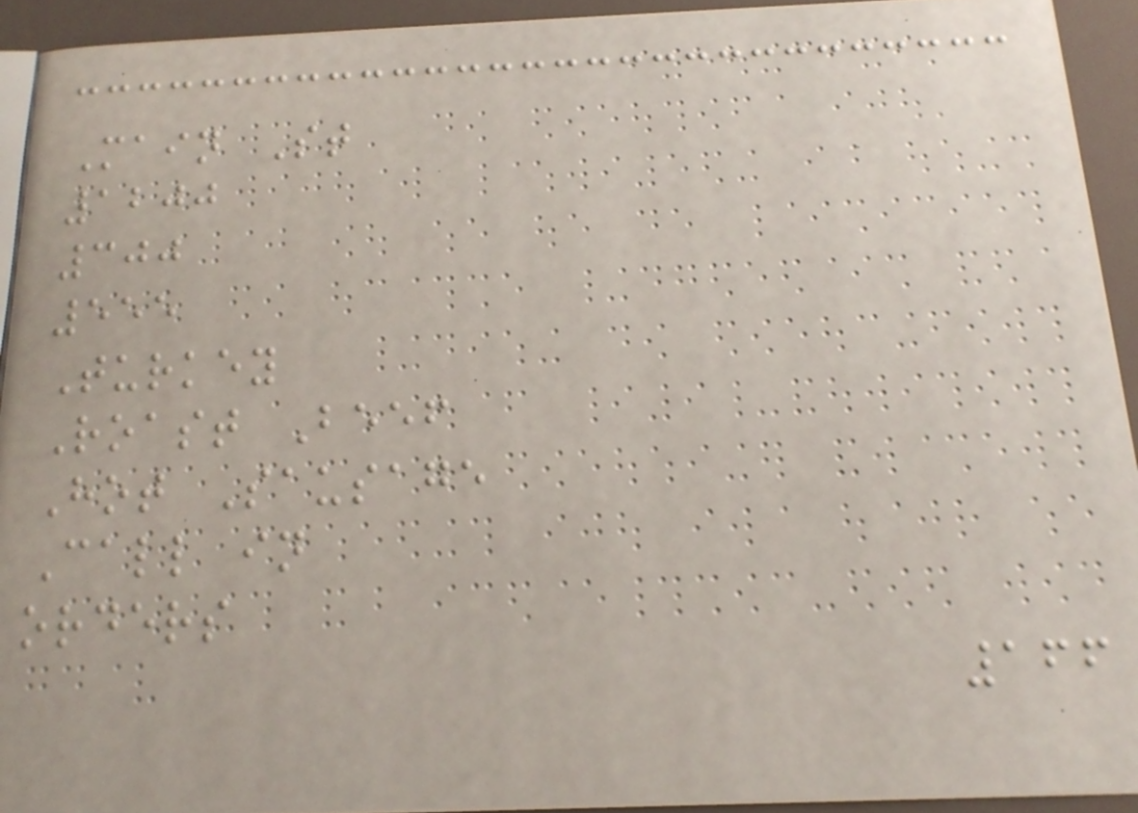Main St
1200
300
555
Turkey
Roast Beef
Hot Sausage
Call in
orders
166
